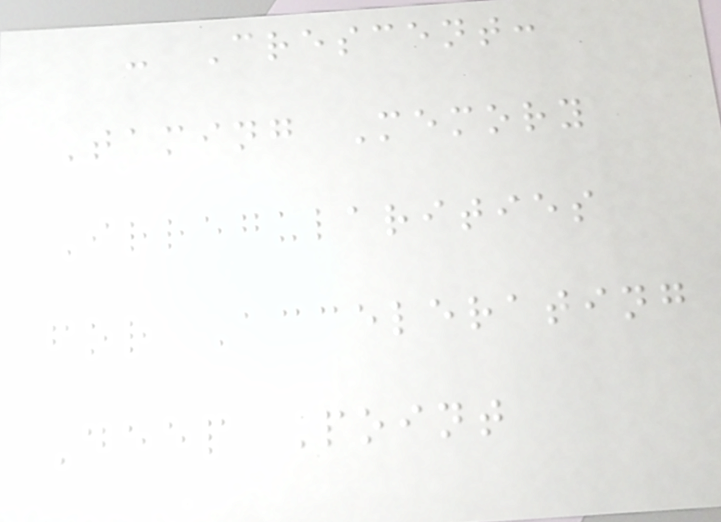- Crescent:
Taming Memory
Irregularities
for Accelerating
Deep Point
